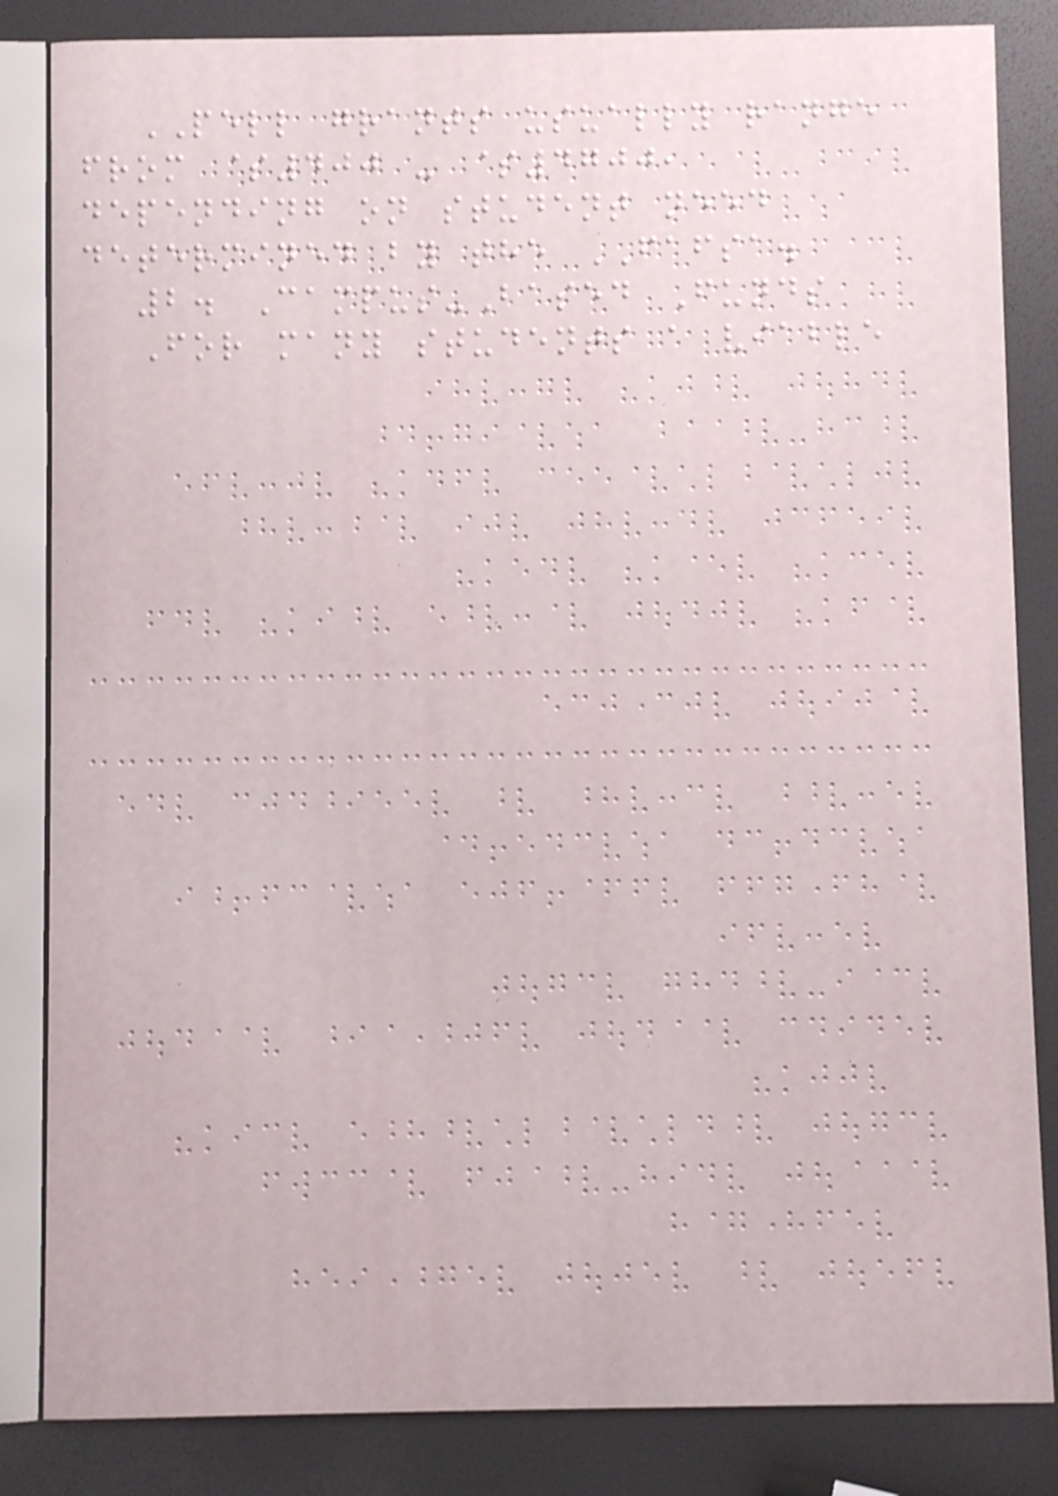PELL grants usually range
from $400 - $4700,
depending on student need
determined by the FAFSA.
2. Campus-Based Funds
For many students a viable
